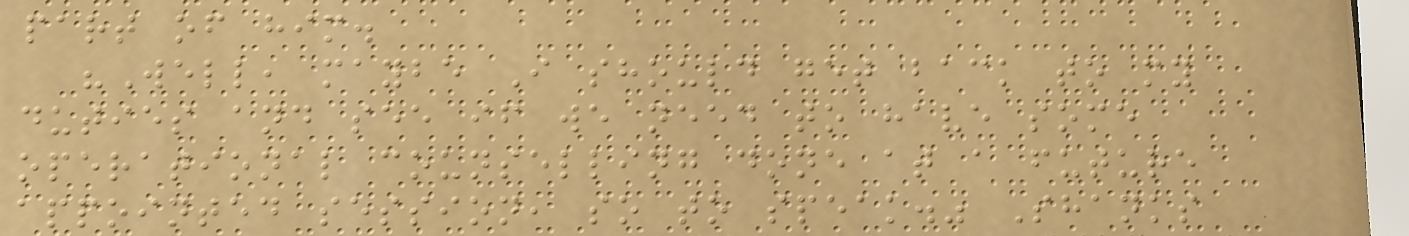part of him.
"Well, maybe I should get back to my
duties and see if we need to have some
operational counselling done at a future
appointed session, so to speak." Shanks
